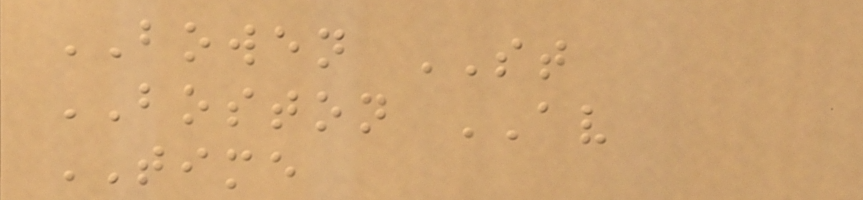BOWEN ST
BOSTON AV
TIME
